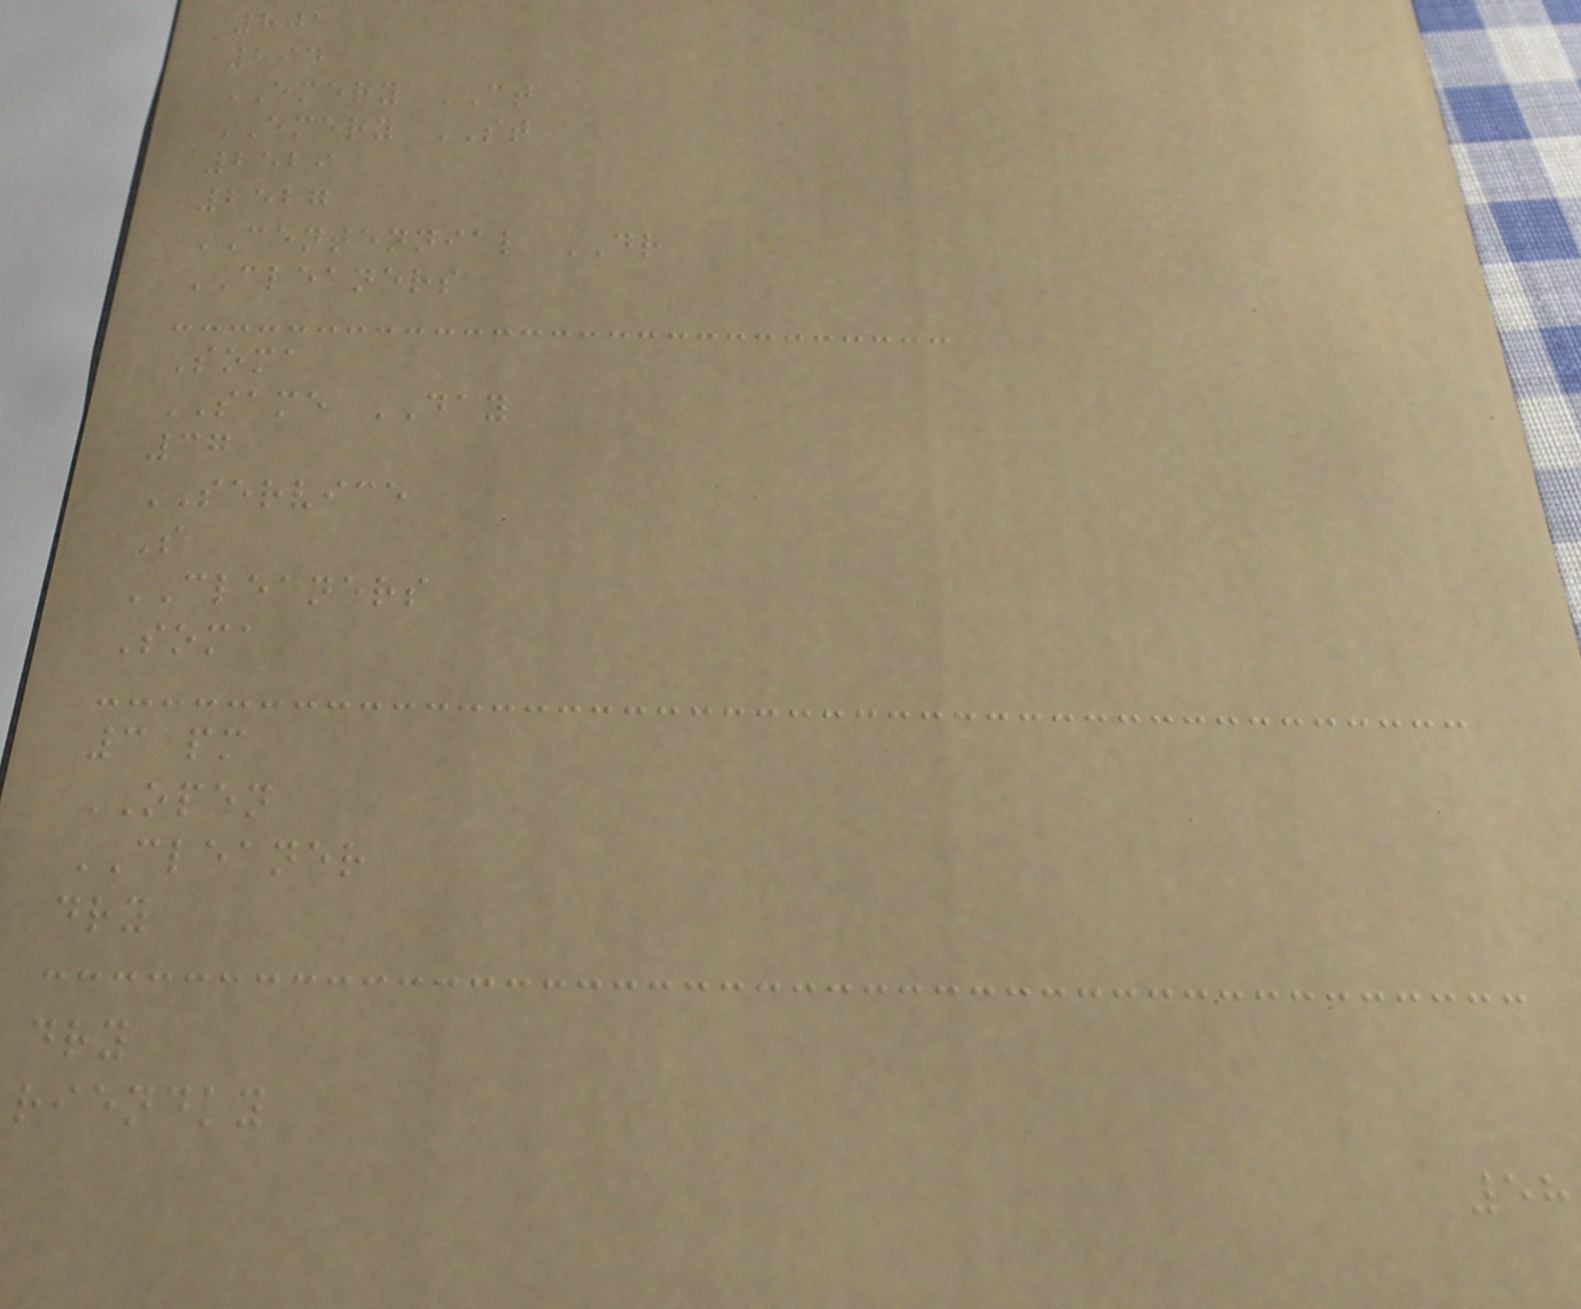801
294
EMERY CT
EMERY ST
2529
2527
CENTENNIAL DR
CLEANERS
Soma
SAME DAY
37
SERVICE
S
CLEANERS
Soma
3 pm
OPEN
CLEANER
dry
dry
riendly
58
